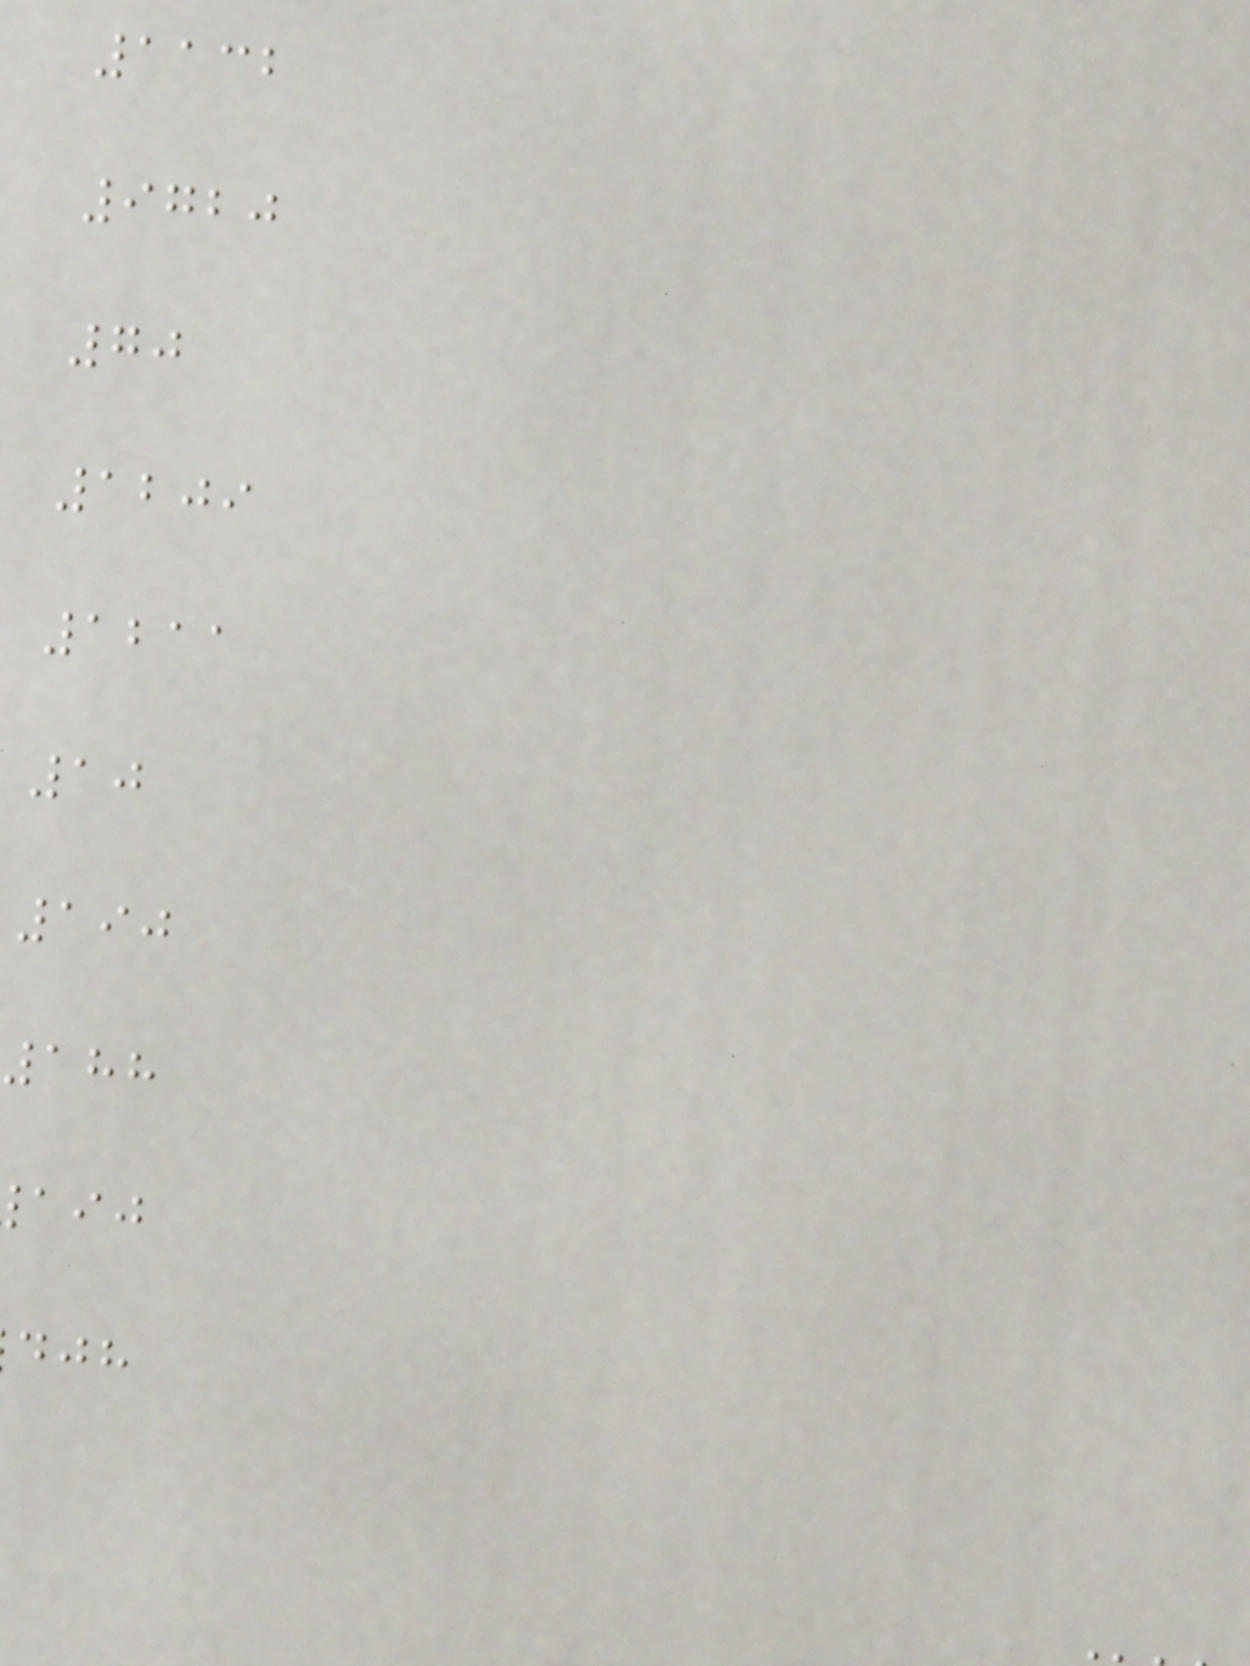1132
9720
70
1209
1211
10
190
188
